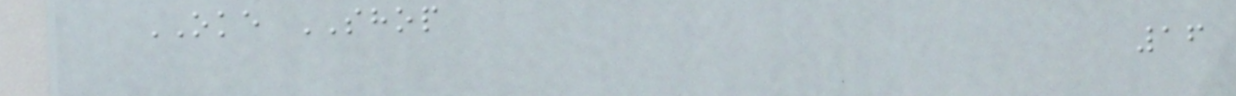OKE SHOP
16
